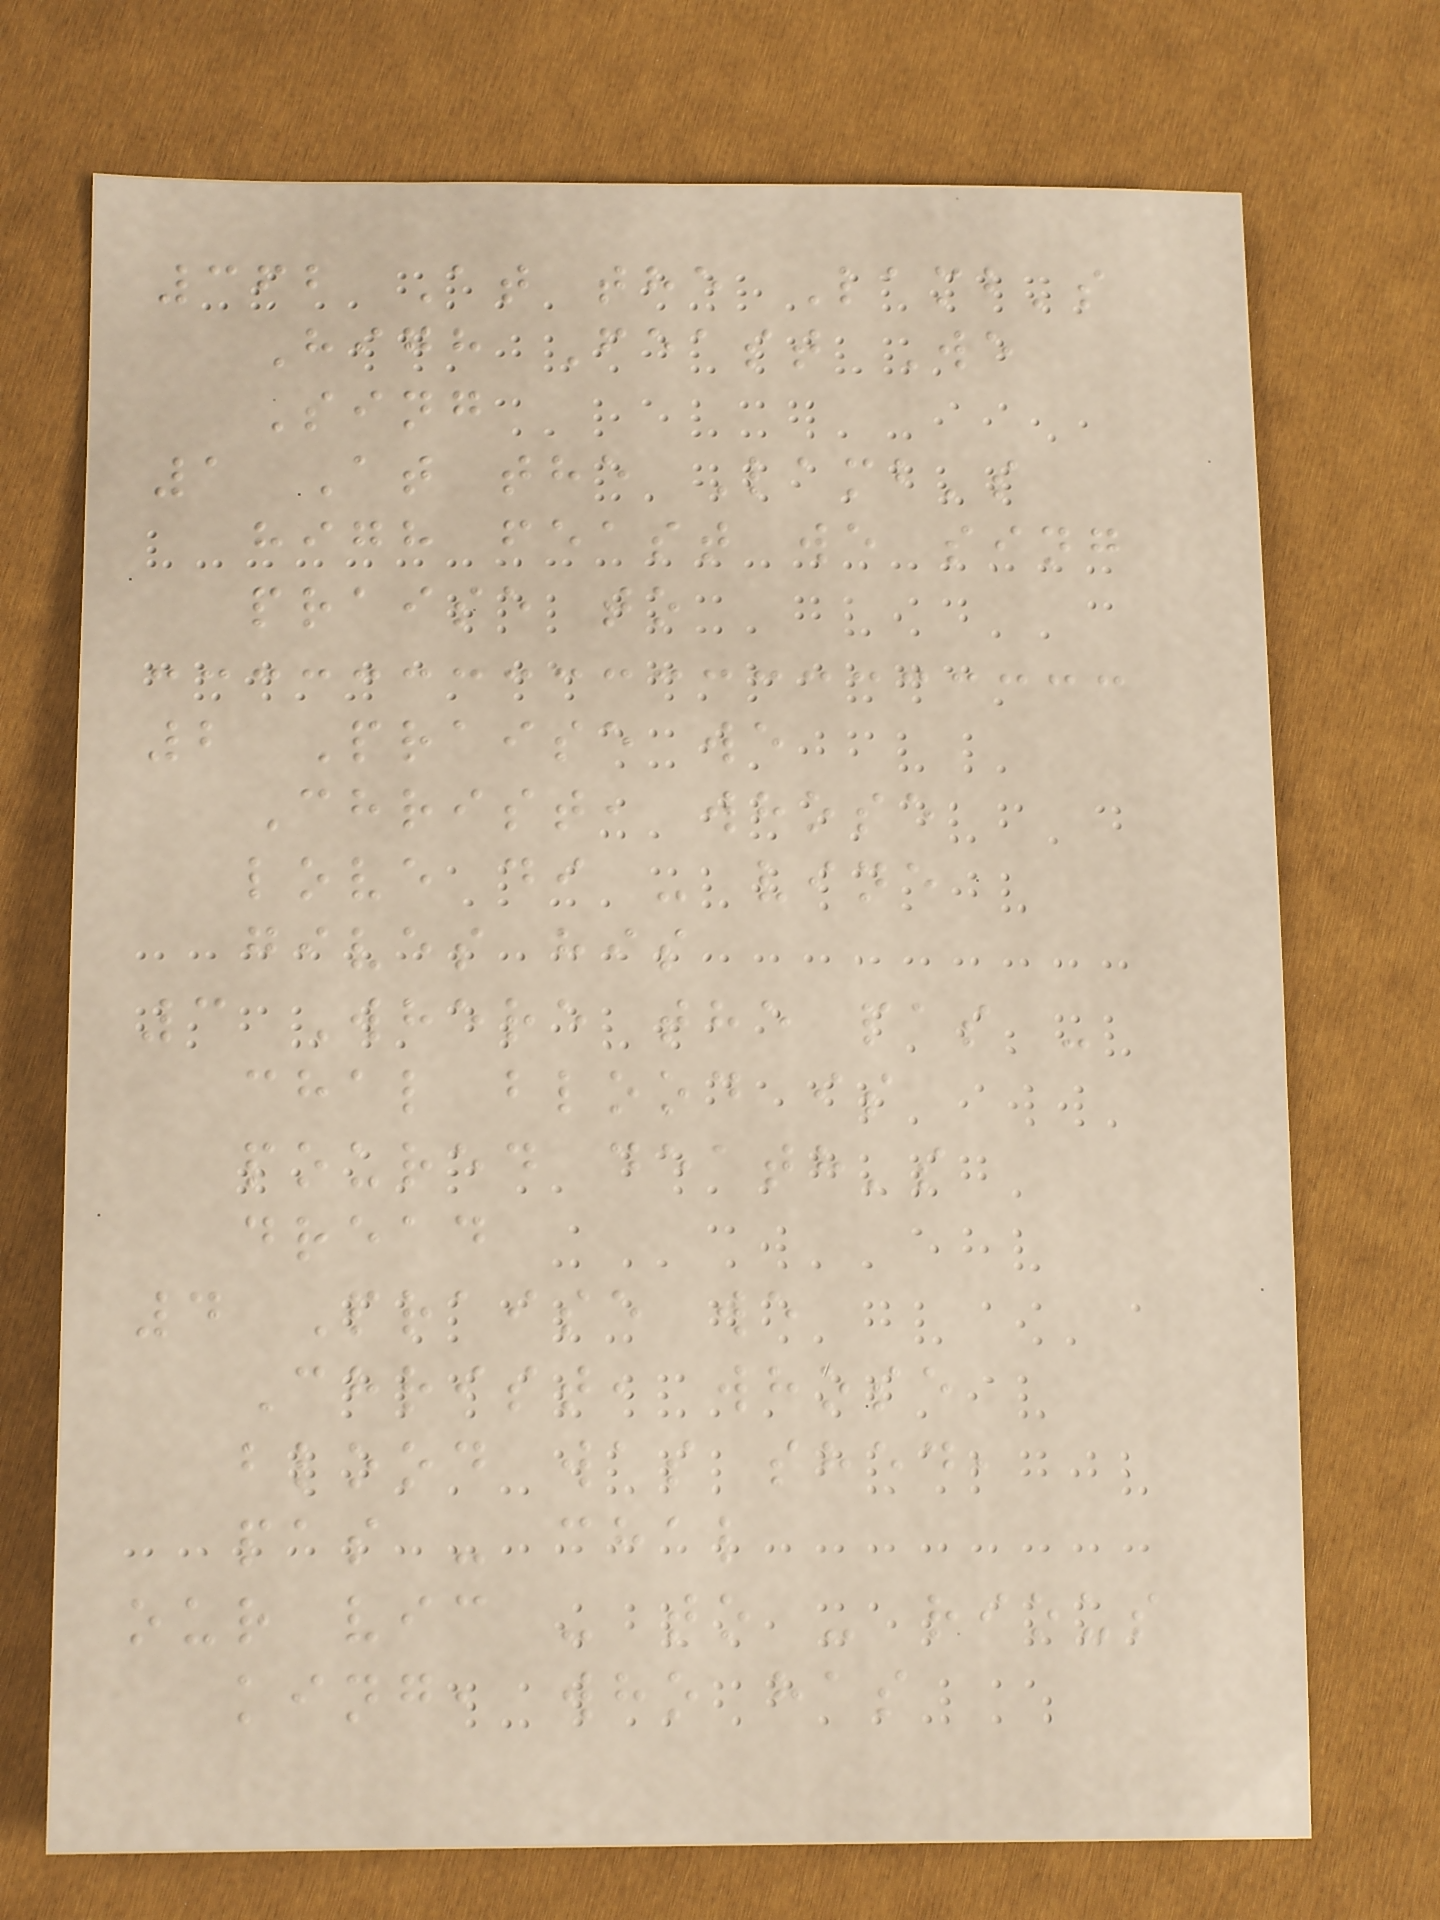362 At the Lamb's
High Feast We
Sing
1 At the Lamb's
high feast we sing
praise to
2 Praise we
Christ, whose
love di - vine
gives his
3 Where the pas -
chal blood is
poured death's
dread
4 Praise we
Christ, whose
blood was shed,
pas - chal
our vic - to - rious
king, who has
